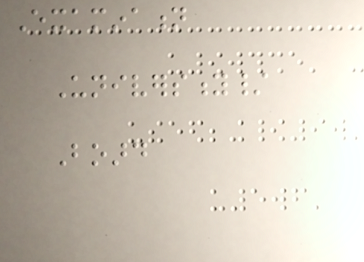Examination
University/
Board
